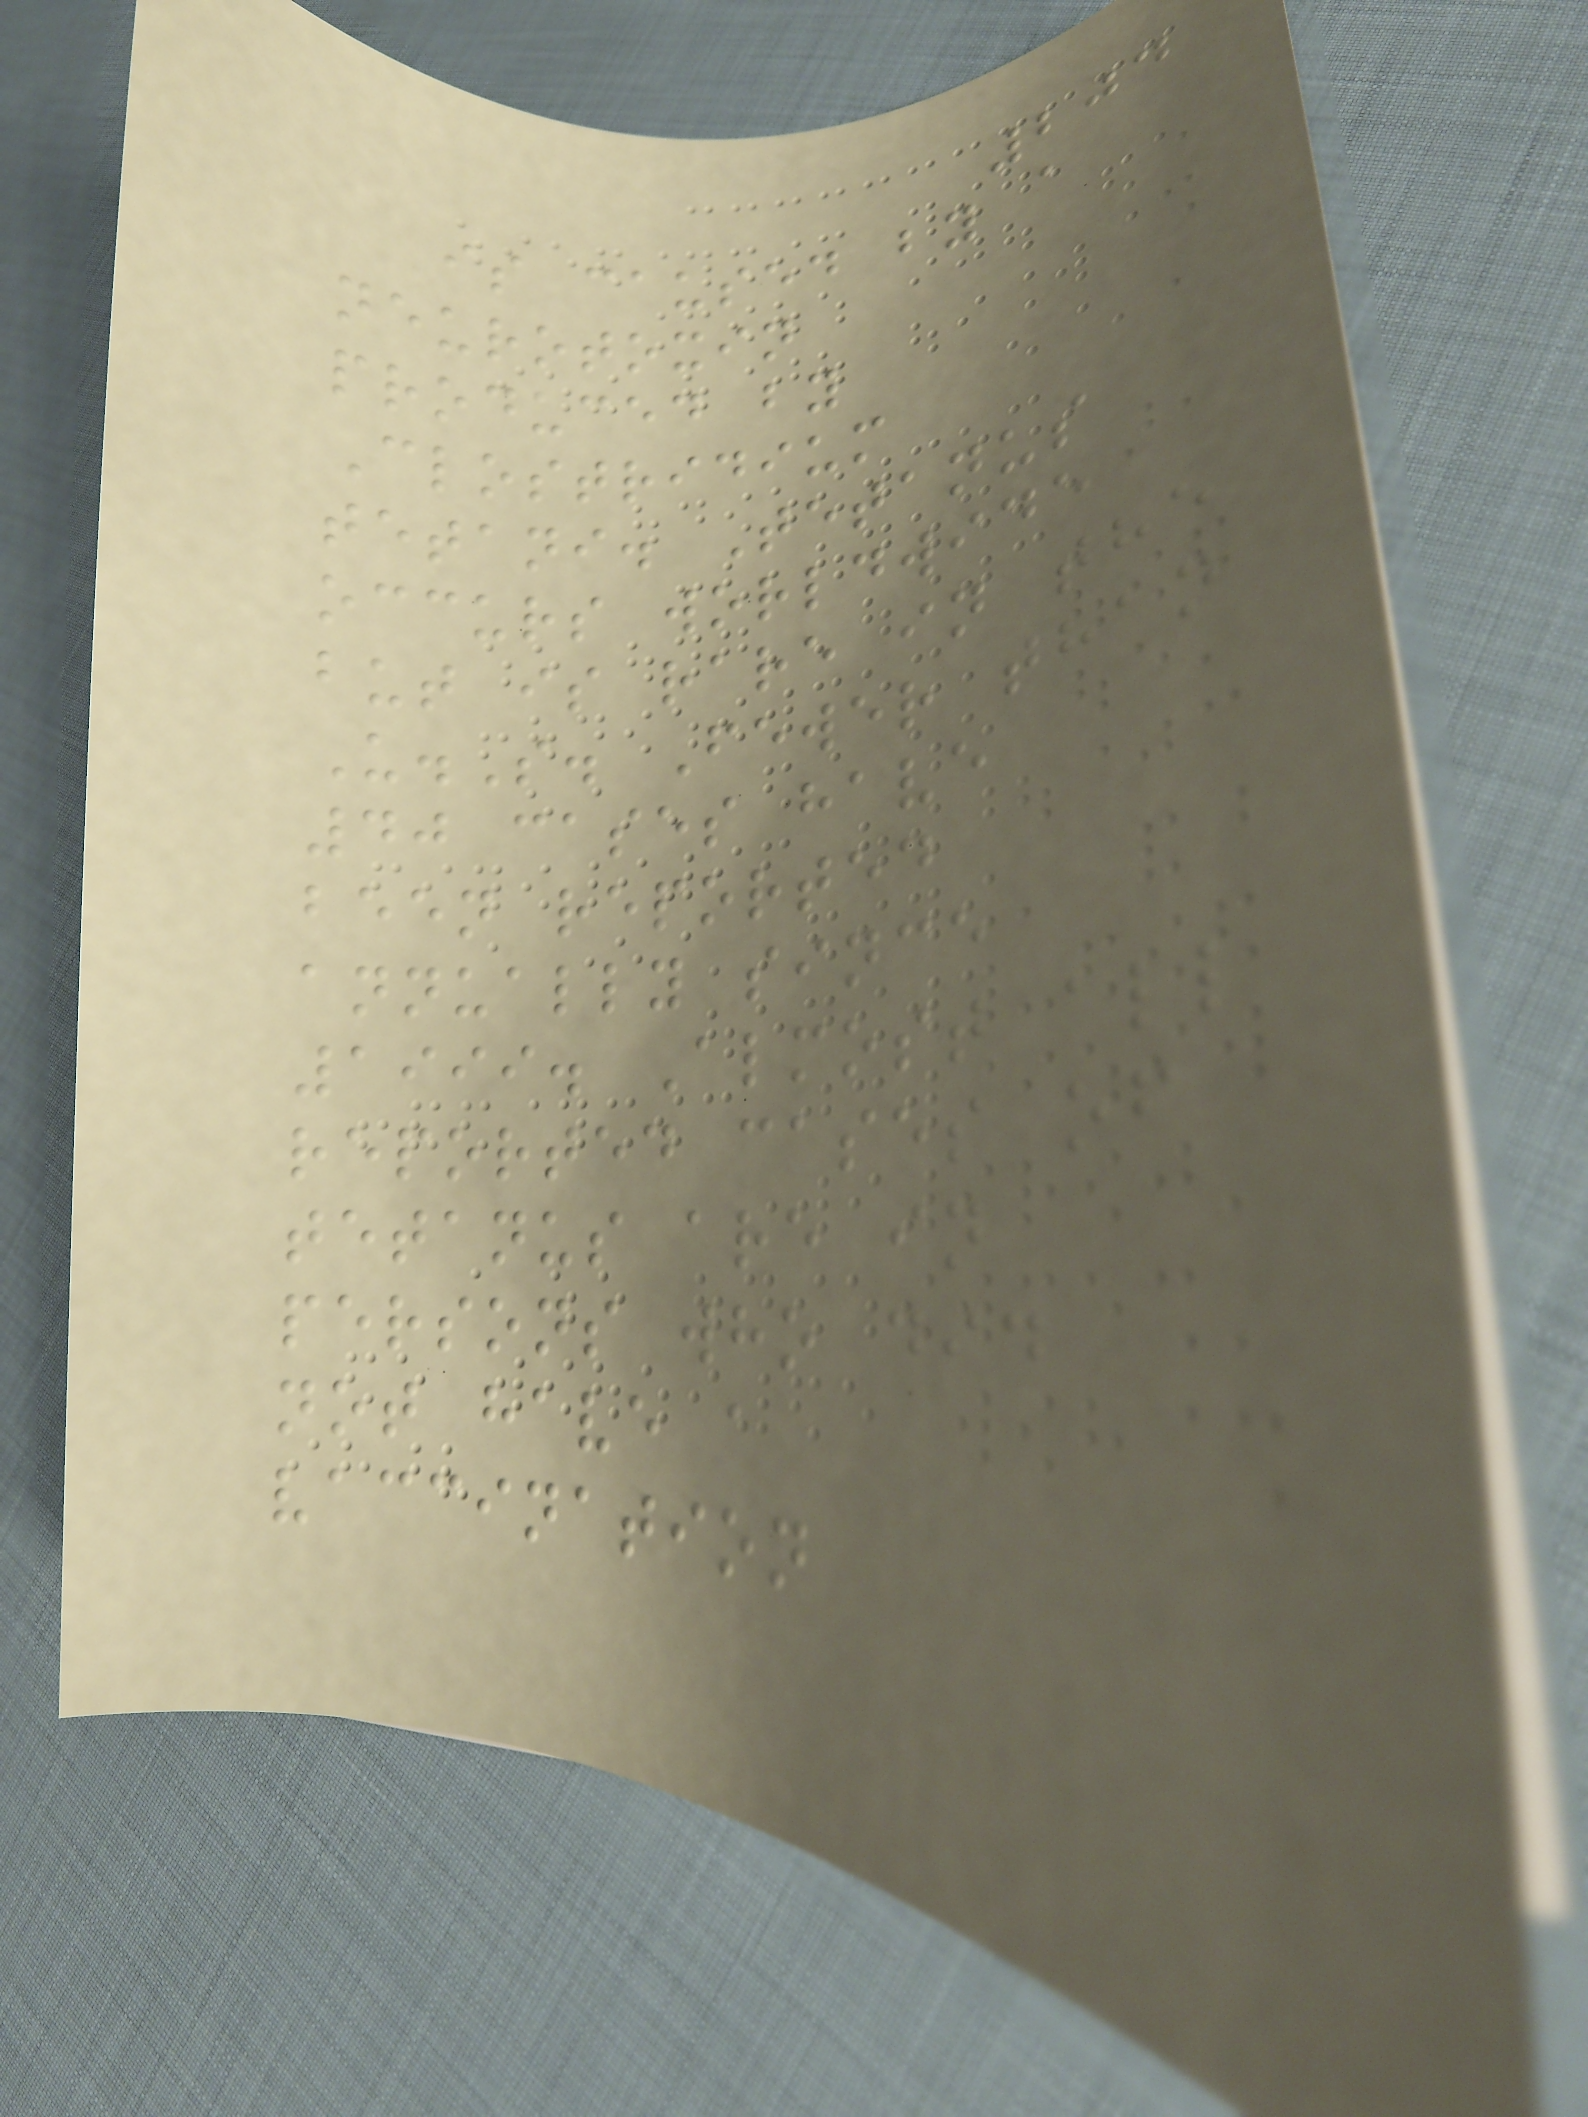204
is caused by a
neurotoxin
produced by
Clostridium
tetani. Tetanus
occurs worldwide
but is rare in the
U.S. Fewer than
40 cases have
been reported
annually since
1999. Almost all
reported cases of
tetanus are in
persons who did
not have a
vaccination
